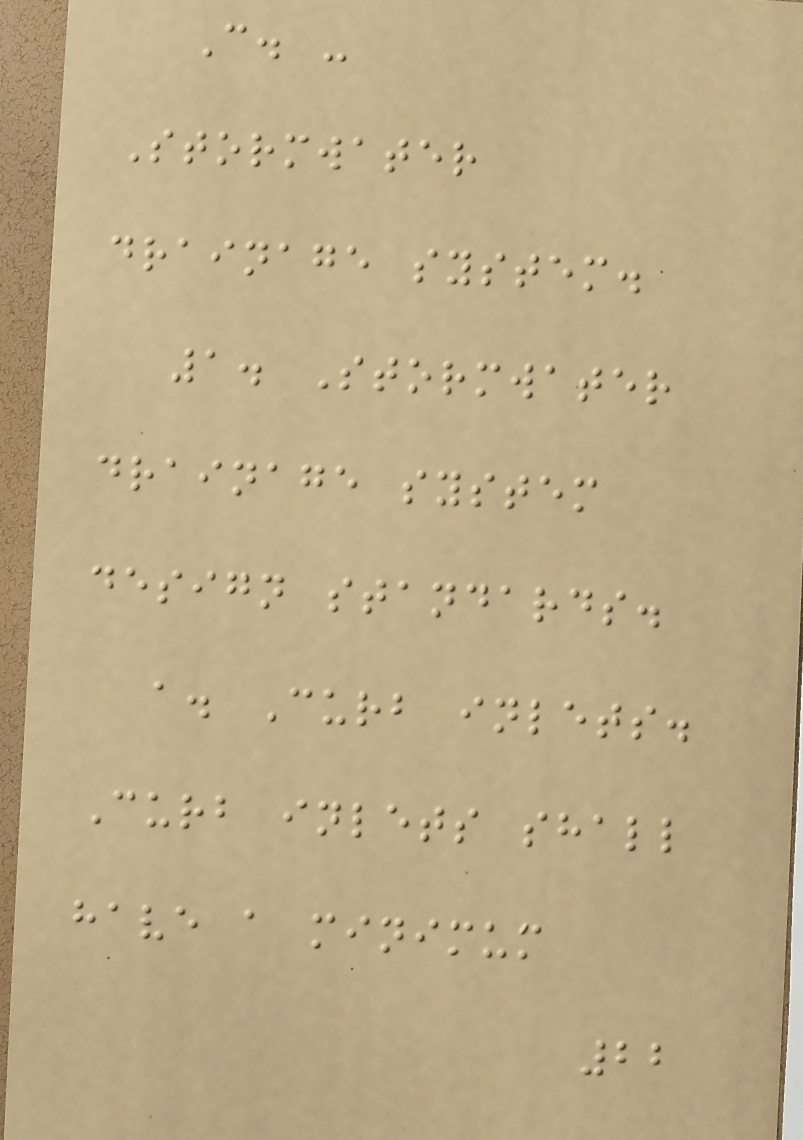C. -
Stormwater
drainage system.
1. Stormwater
drainage system
design standards.
a. Curb inlets.
Curb inlets shall
have a minimum
22
